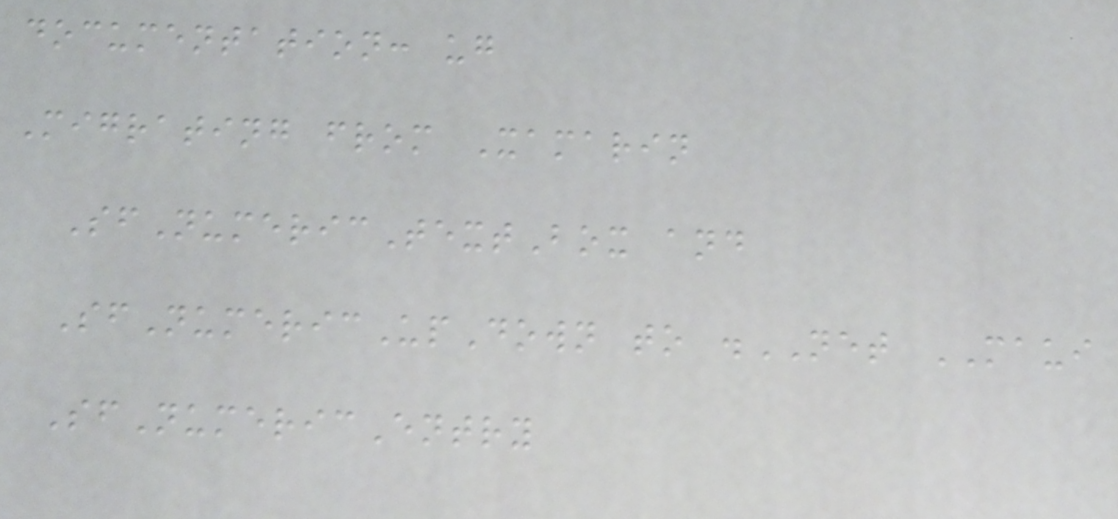documentation: ug
Migrating from Xamarin
SfNumericTextBox and
SfNumericUpDown to .NET MAUI
SfNumericEntry
